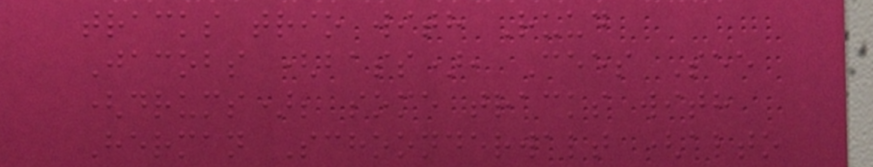tracks trio with Ruud
Jacobs (bass), Cees See
(drums); some tracks with
Herman Schoonderwalt (alto
